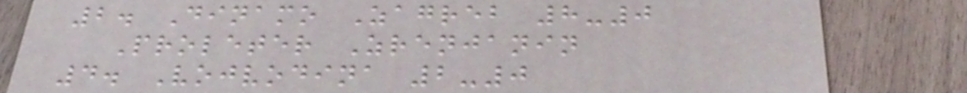2. Dinamo Zagreb 8-0
Proleter Zrenjanin
4. Vojvodina 2-0
